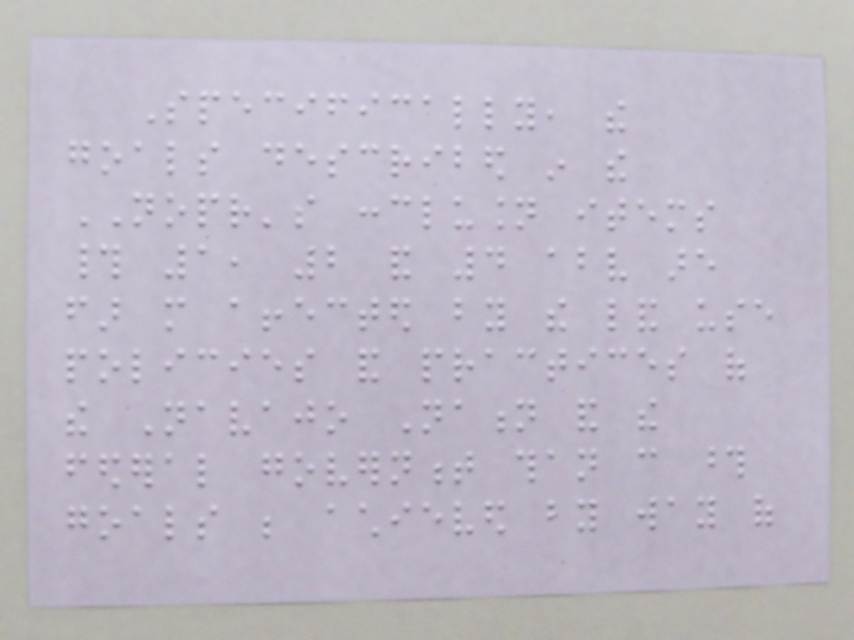Specifically, the
goals described in the
NOPR's conclusion items
# 1, 2 and 4 above are
far more affected by the land use
policies and practices of
the Navajo Nation and the
federal government than can those
goals be achieved by way of
